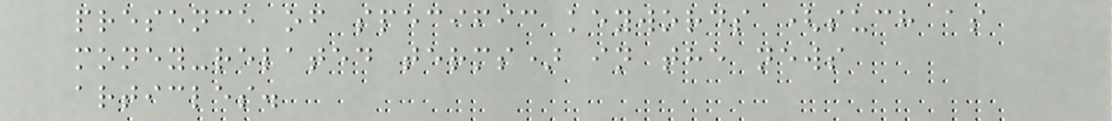presence of specific keywords (such as
money-related terms) in the news
articles.
